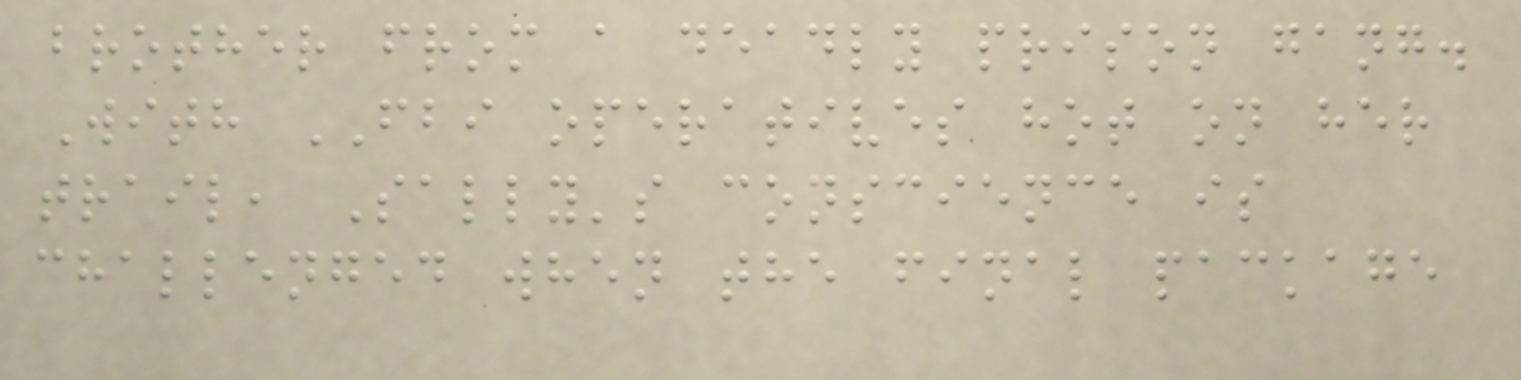brother from a deadly prison gang.
With FBI operatives hot on her
trail, Sally's conscience is
challenged when the final package
